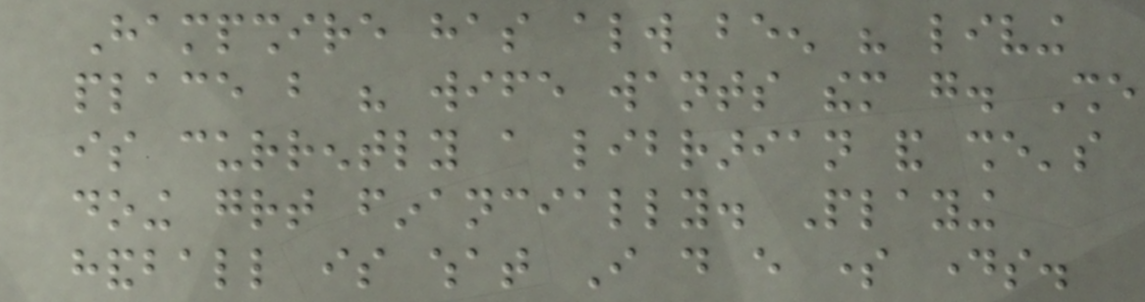Hampshire has always been his living
place but his wife wants them go. She
is currently a librarian and she's
doing great financially. Playing
handball is what I do every some days.
